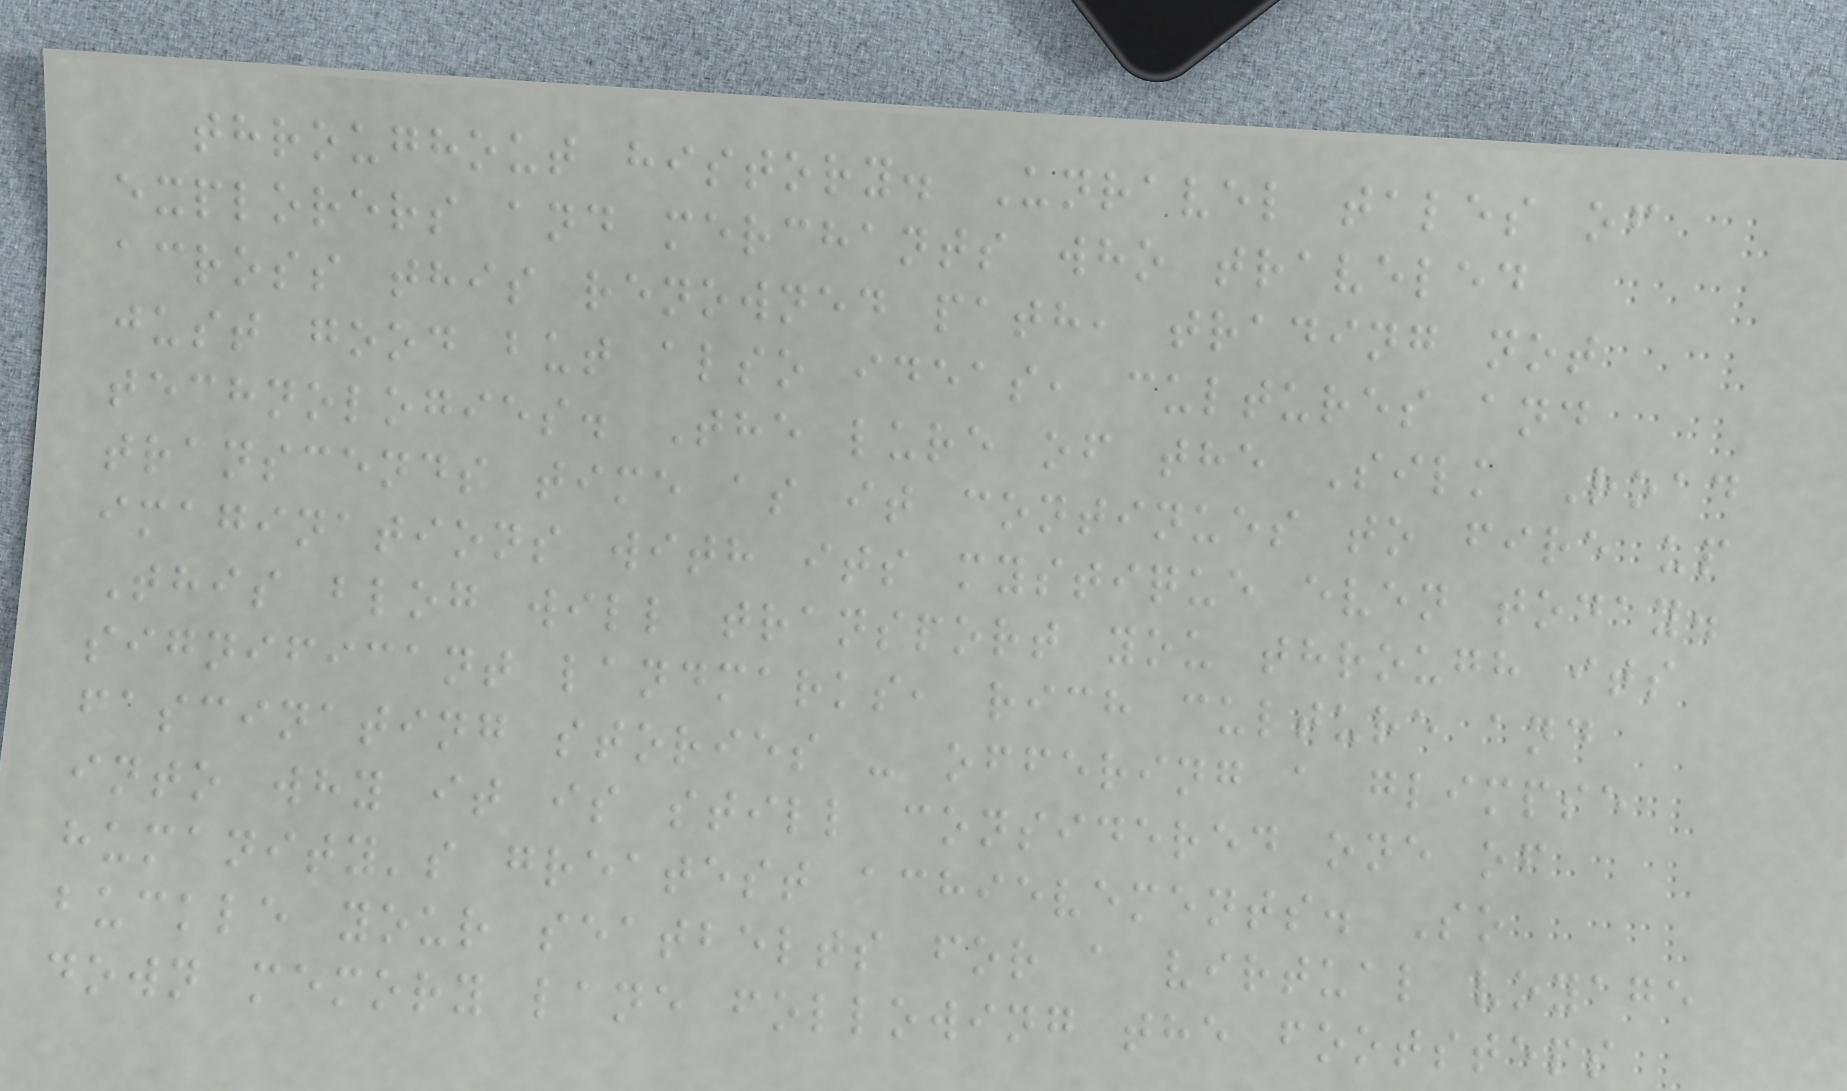throughout history. Unravel tales of
explorers and merchants who traveled
across this renowned path, trading not
just good but also ideas, cultures and
technologies. The lure of the Silk Road
transcends time as it continues to fire up
imaginations with its mystique even today.
This blog will transport you through its
significant landmarks, rich culture and
fascinating stories - offering a glimpse
into why it is still considered one of
humanity's greatest achievements. So
buckle your seatbelts for a virtual voyage
down memory lane following the footsteps
